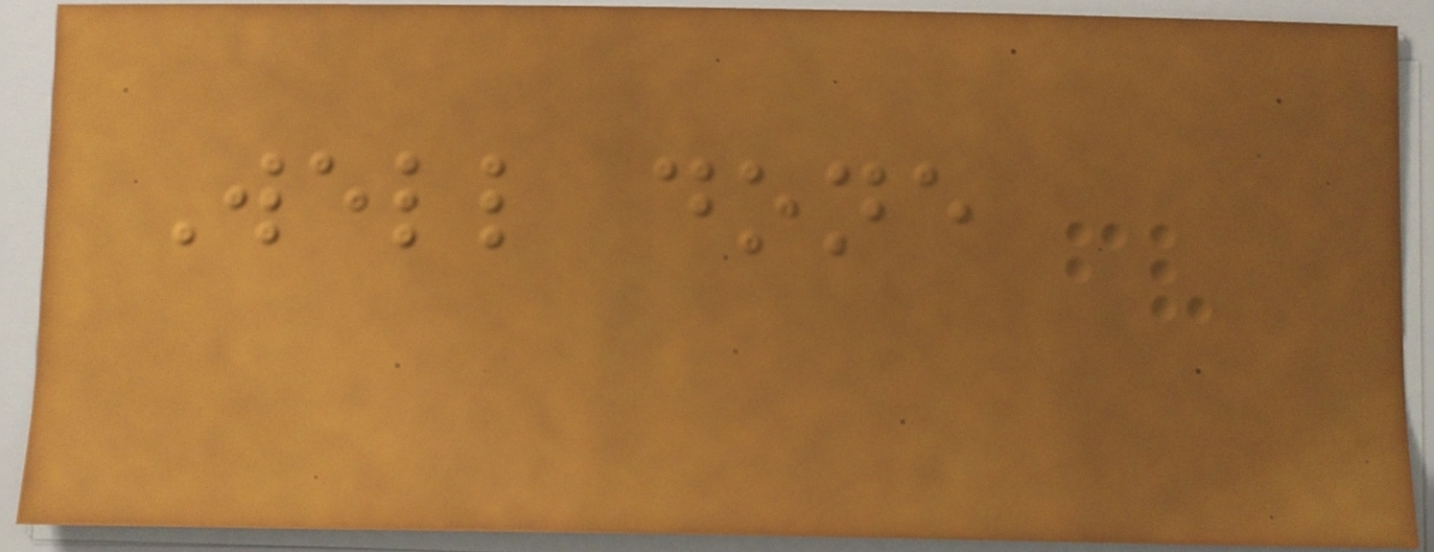Well done
